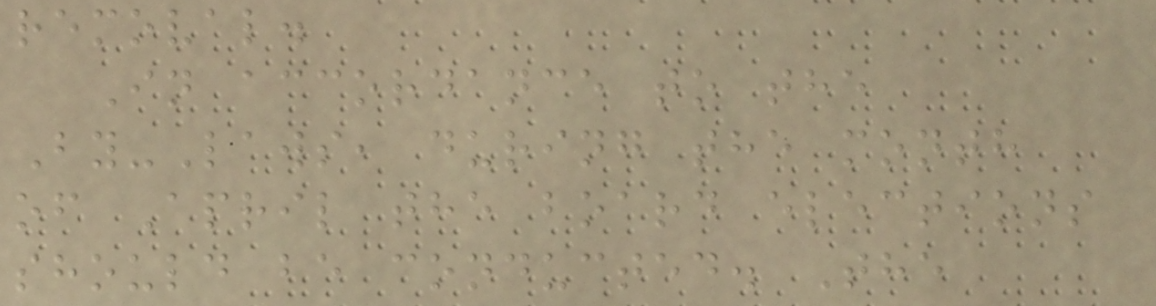removal.
In accordance to the
By-Laws, during the month
of April the board elections
should be conducted. The
